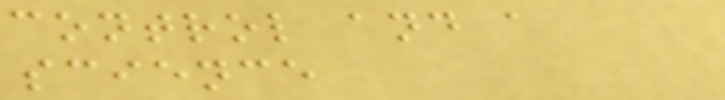control and a
science
